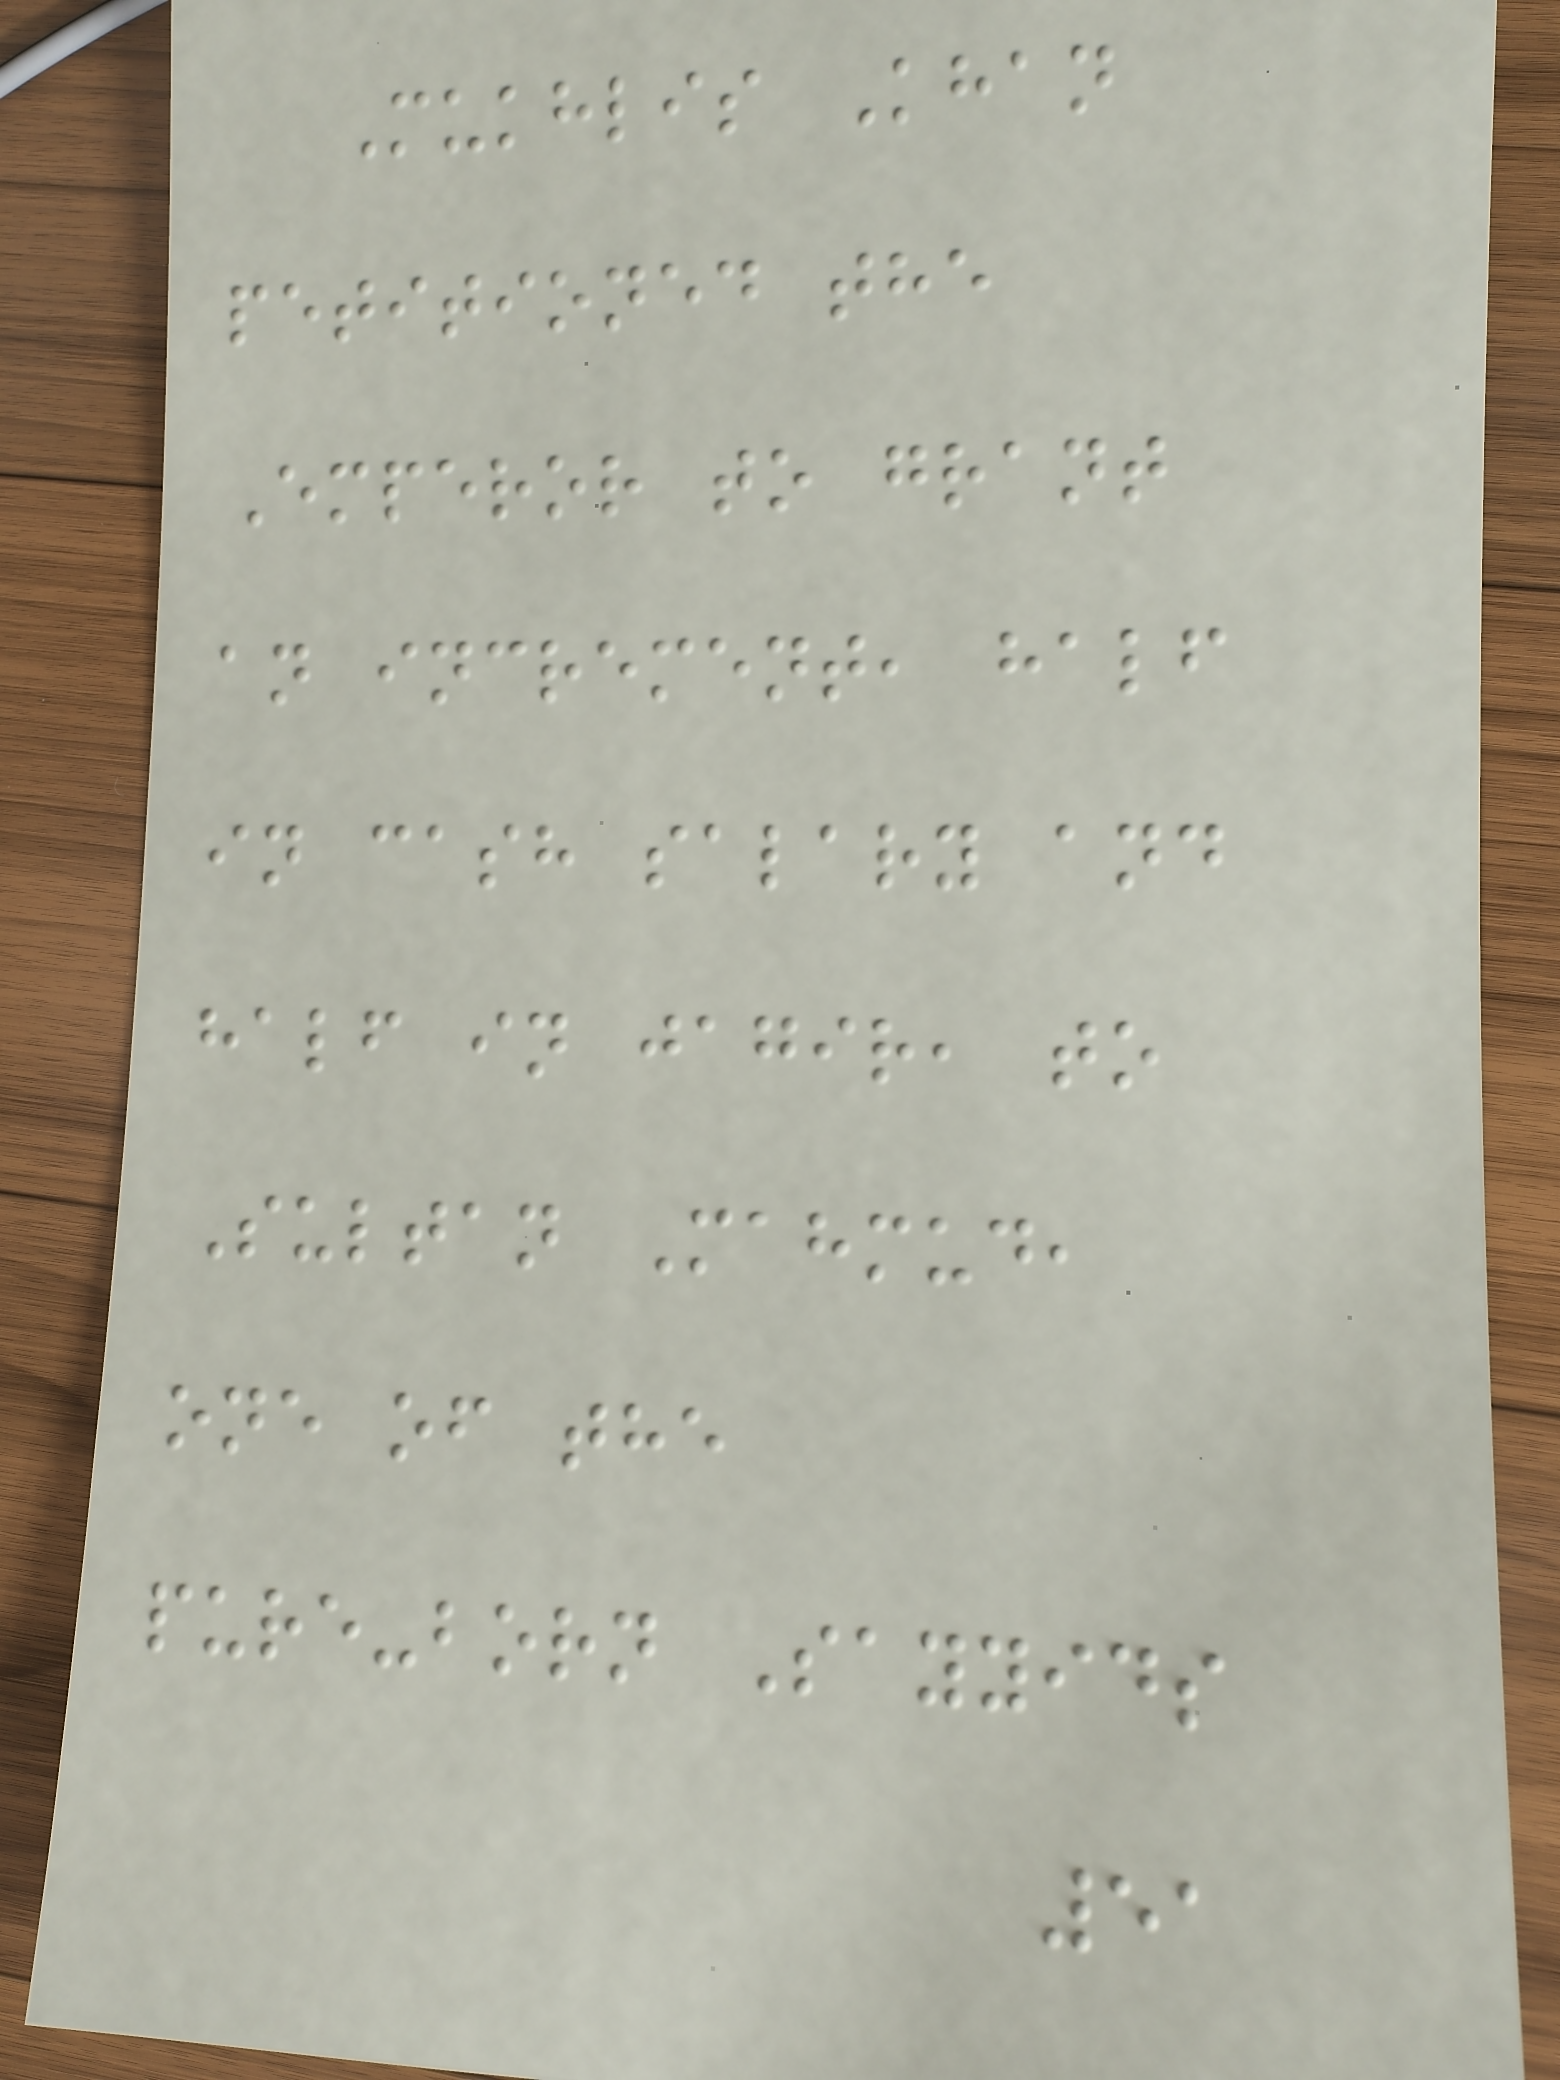Mukhlis Khan
petitioned the
Emperor to grant
an increment, half
in cash salary and
half in jagir, to
Sultan Mahmud,
one of the
pure-born Sayyids
51
